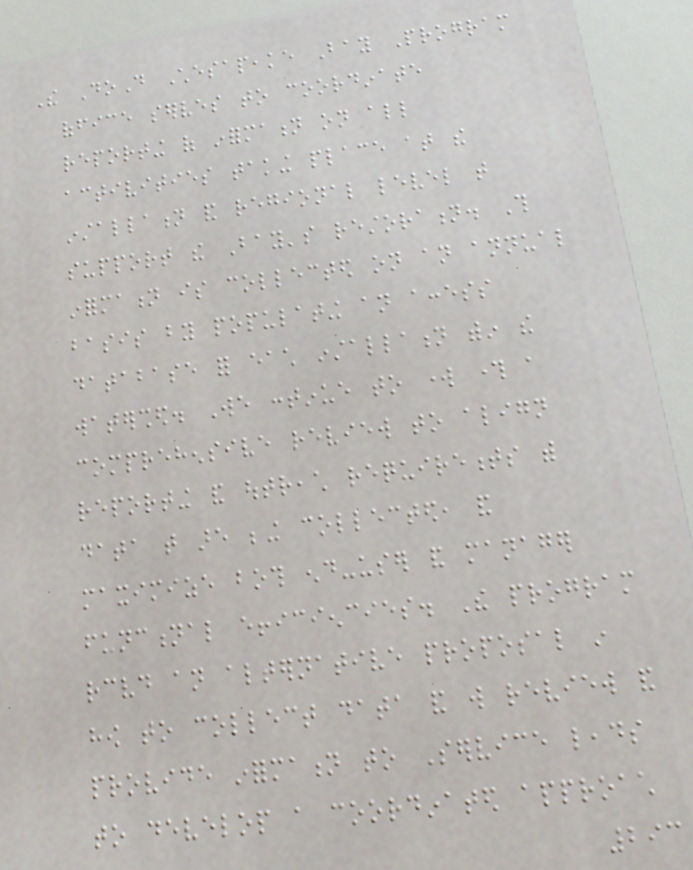The DoD Chesapeake Bay Program
office serves to coordinate
reporting of information on all
activities taking place at the
installation and regional level that
support the Bay's restoration. This
information is collected on an annual
basis by populating an access
database for each installation within the
watershed. We continue to work through a
comprehensive review to align
reporting and outreach requirements with
data that are being collected, and
maximize both end-user and manager
functional efficiencies. The program
received an alternative proposal in
how to collect data and will review and
provide information to Service leads
to develop a coordinated approach
293
